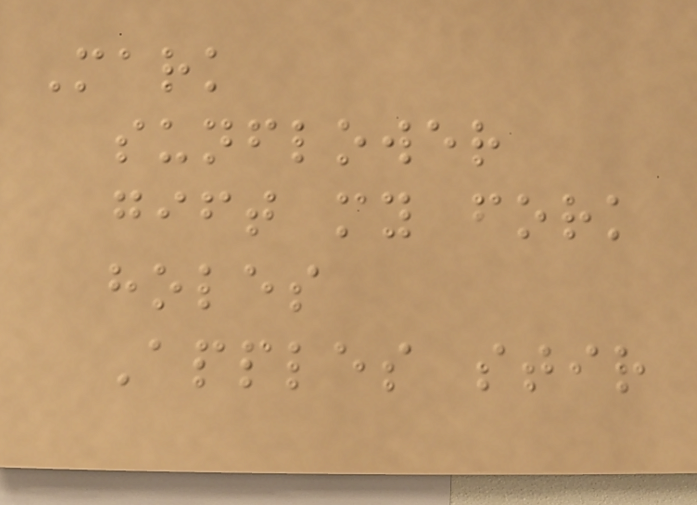Mark
sunflower
gift my fork
holes
Apples stir
